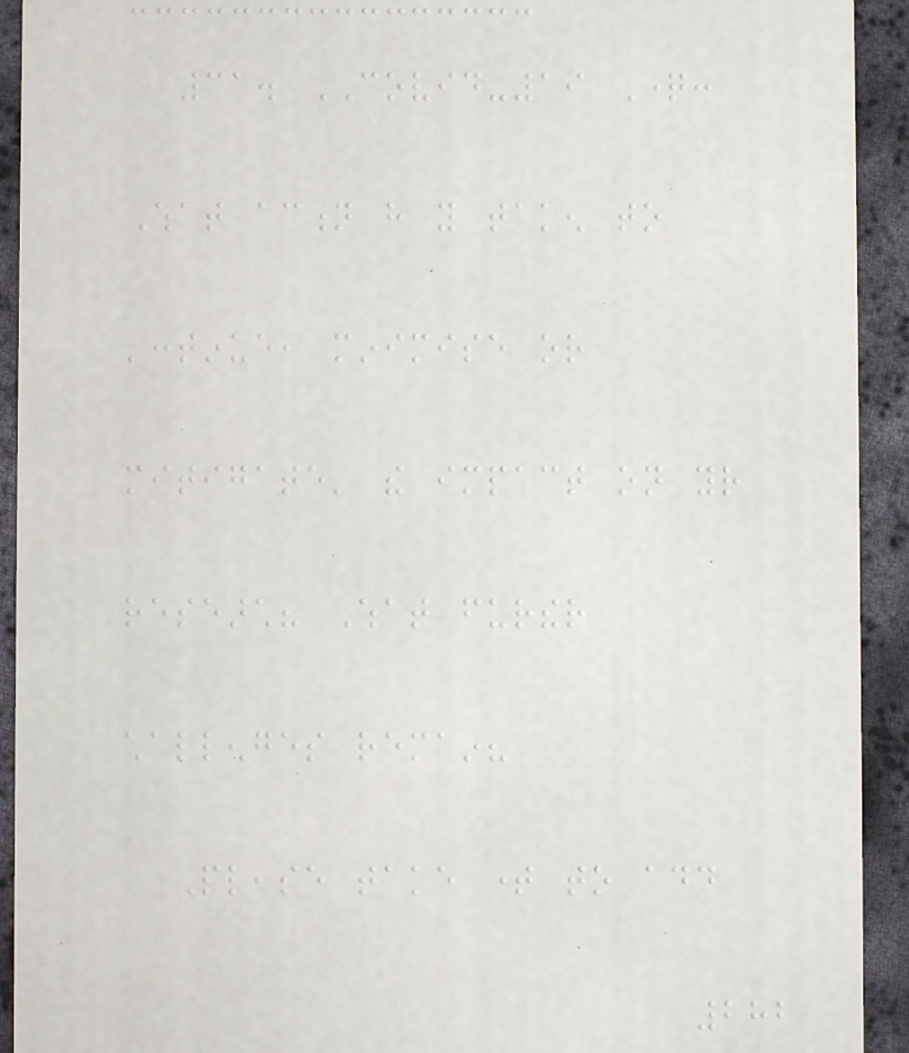31. COVID-19 Question:
What action have you taken to
'continue, minimise or
mitigate' the impact on your
research? What further
challenges remain?
Please take time to add
282
